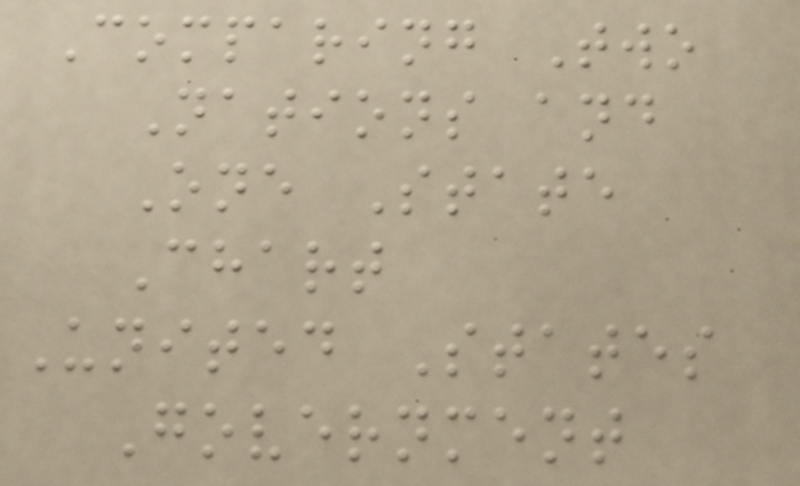Comparing Two
Nations and
One State
Chart
United States
Government
